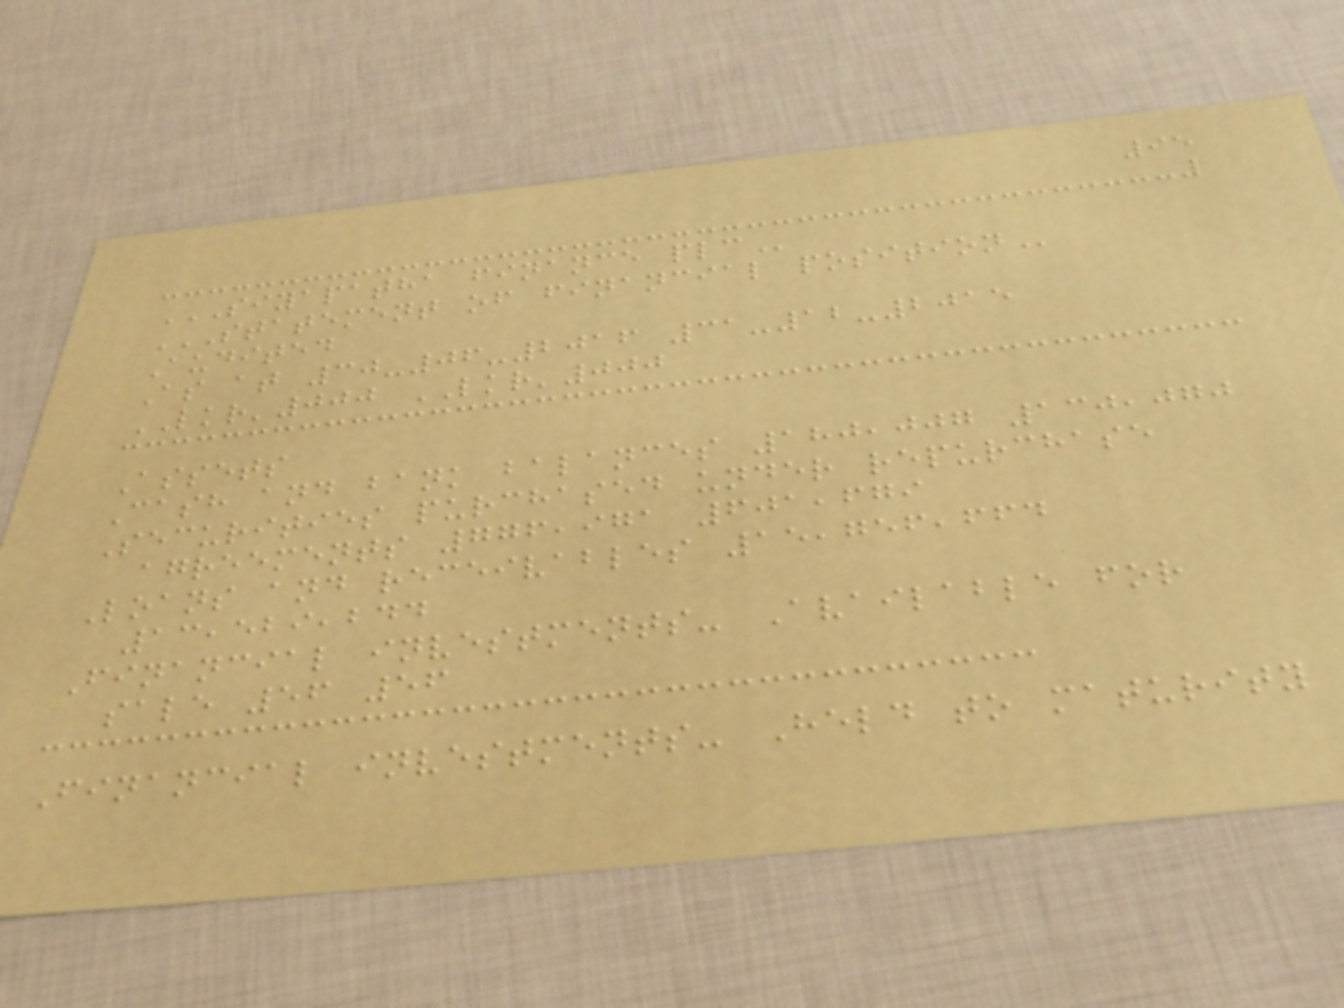95
SIYAPATHA FINANCE PLC
STATEMENT OF FINANCIAL POSITION
Audited
As at 30-06-2016 31-12-2015
LKR'000 LKR'000
Assets
Cash and bank balances 180,007 130,070
Securities purchased under repurchase
agreements 776,971 601,679
Loans and receivables 15,756,664
13,529,244
Financial investments- Available for
sale 56 56
Financial investments- Held to maturity
